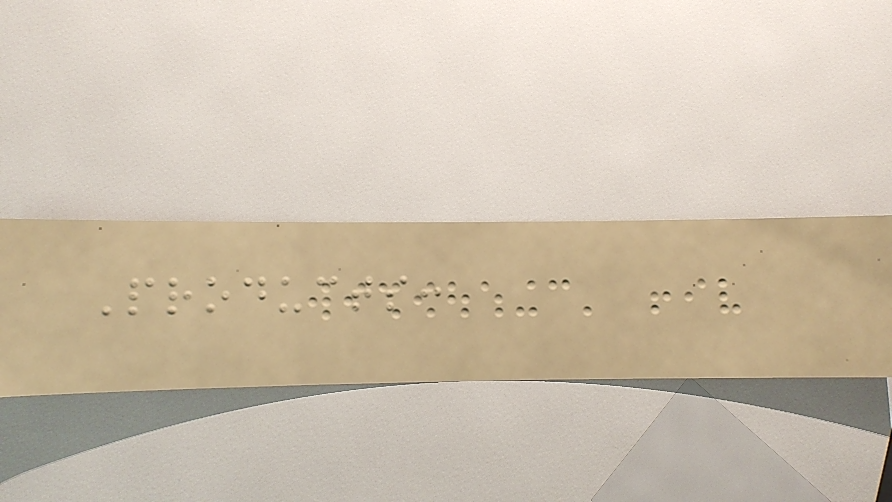Products:
